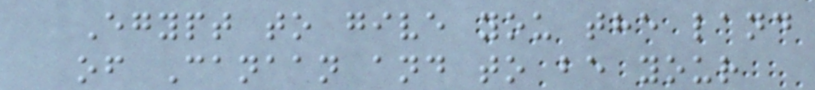Egypt to give you the land
of Canaan and to be your
